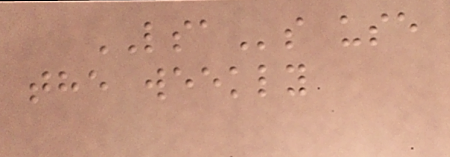LSAs use
the weekly
